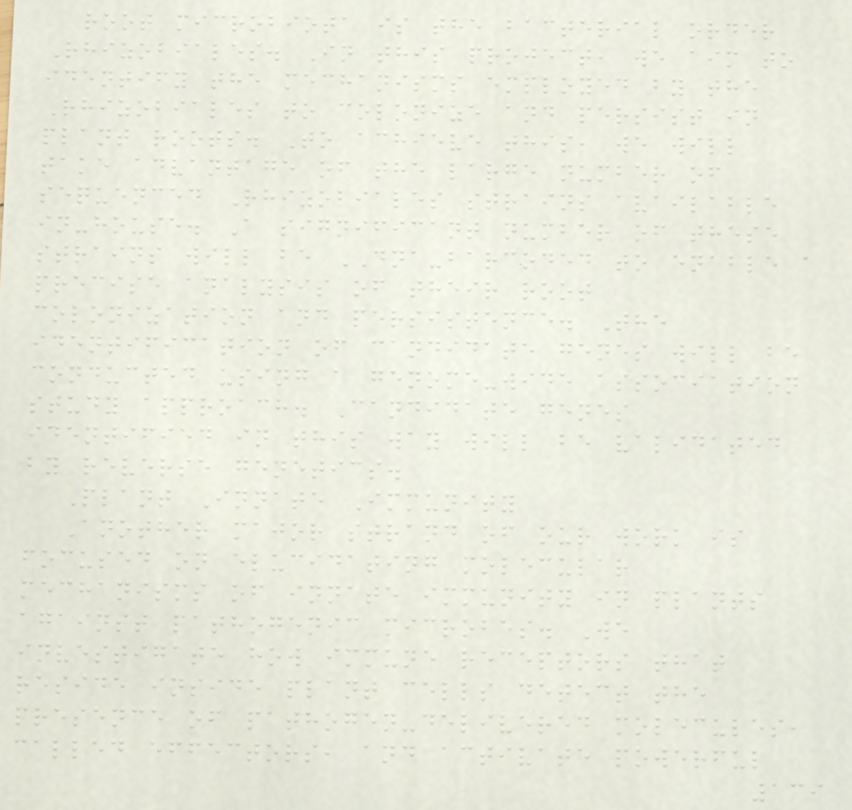root microbiota is the bacterial order
Rhizobiales. In this project, we aim to
identify the mechanisms employed by the
Rhizobiales to colonize and persist in
plant roots. To achieve this, we will
take advantage of the large number of
sequenced Rhizobiales strains available
in-house. A significant number of these
strains will be DNA-barcoded to enable a
precise analysis of their root
colonization and persistence. The
identification of candidate genes will be
conducted using a genome-wide association
study approach. Candidate genes
identified in this way will be validated
by reverse genetics.
Plant Innate Immunity
Another major strand of our work is
focused on elucidating molecular
mechanisms of innate immunity in plants
against pathogenic microbes. We
investigate how immune receptors that
reside inside plant cells detect the
presence of pathogen-delivered molecules,
called effectors, and activate powerful
139
